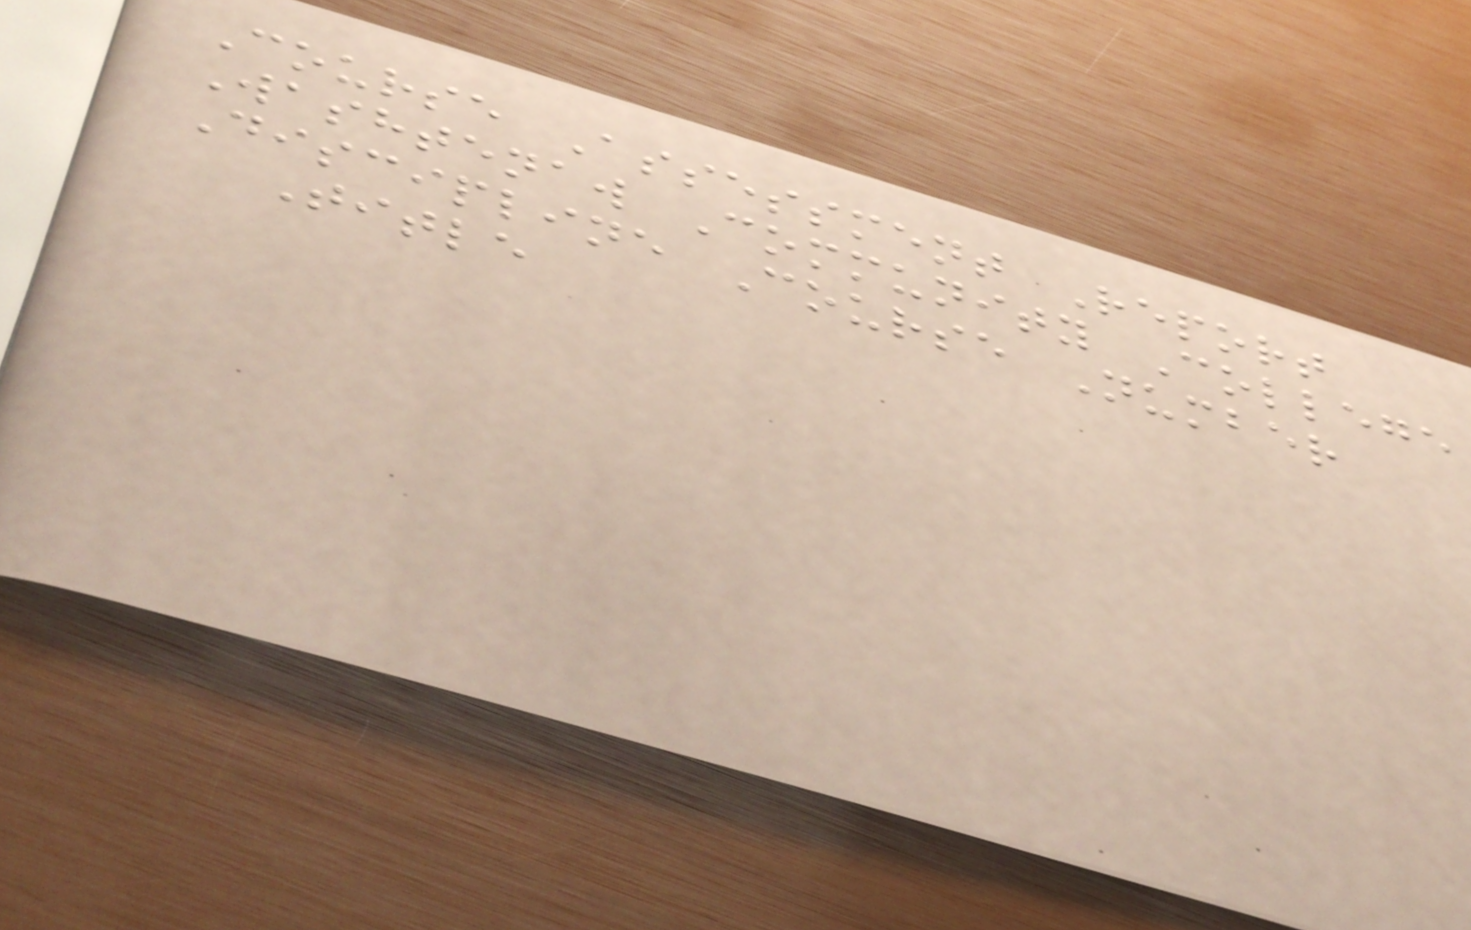Course Assessment Report
Washtenaw Community College
Discipline Course Number
Title
